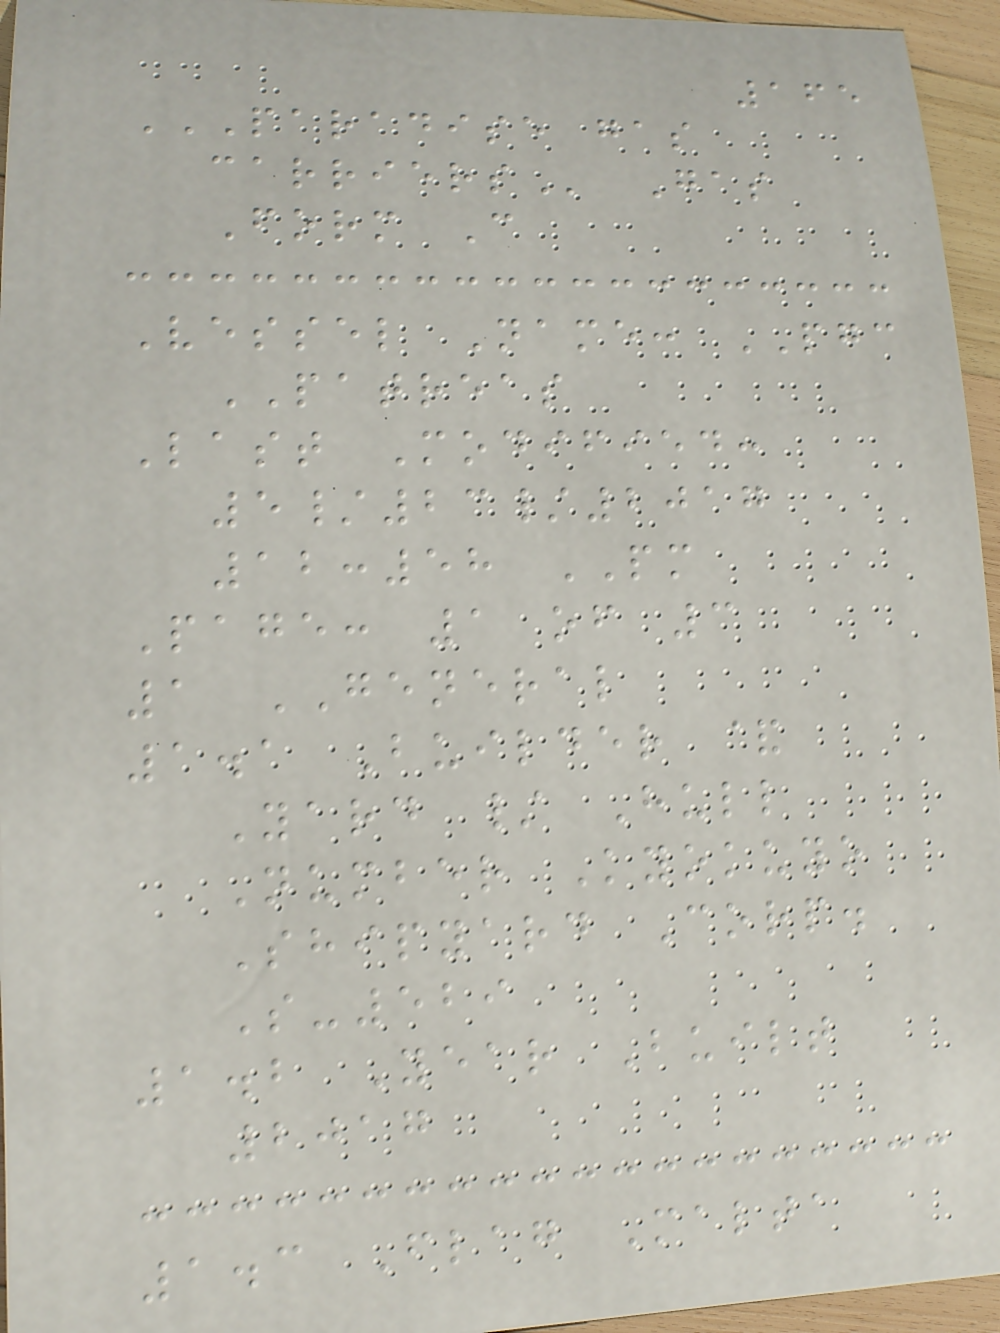165
PARADISE GAS
CARRIERS Gas
Form C
Vessel Name: PGC
PATREAS
Last Modified:
5/23/2017
12:58 PM
Page: 1 of 3
1 GENERAL
1.1 Builder &
Yard / Hull
Number Kyokuyo
Shipyard Corp.
S-529
1.2 Year Built
2017
1.3 Flag Malta
